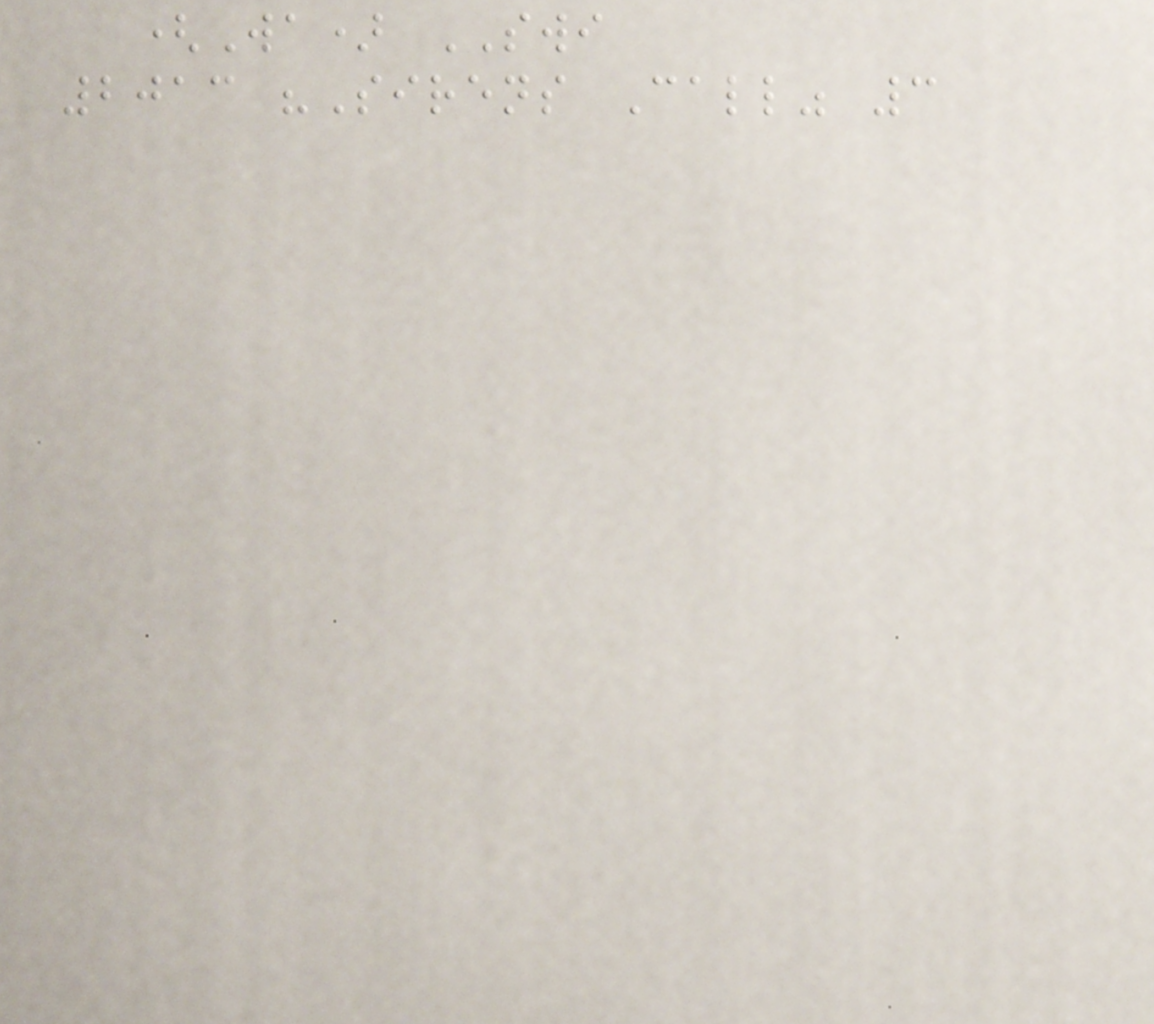(Wa) SWI
2013 "Sirens Call" 3
